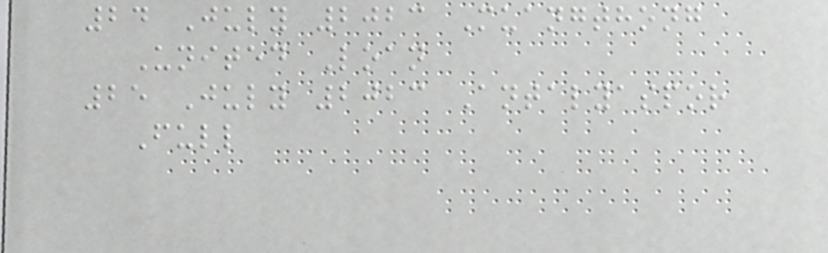24 July 2023 Muangthong
United Loan
25 July 2023 Antalyaspor
Full
